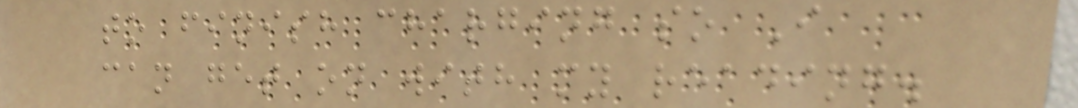to finish charging so I
can get on with my reading.
